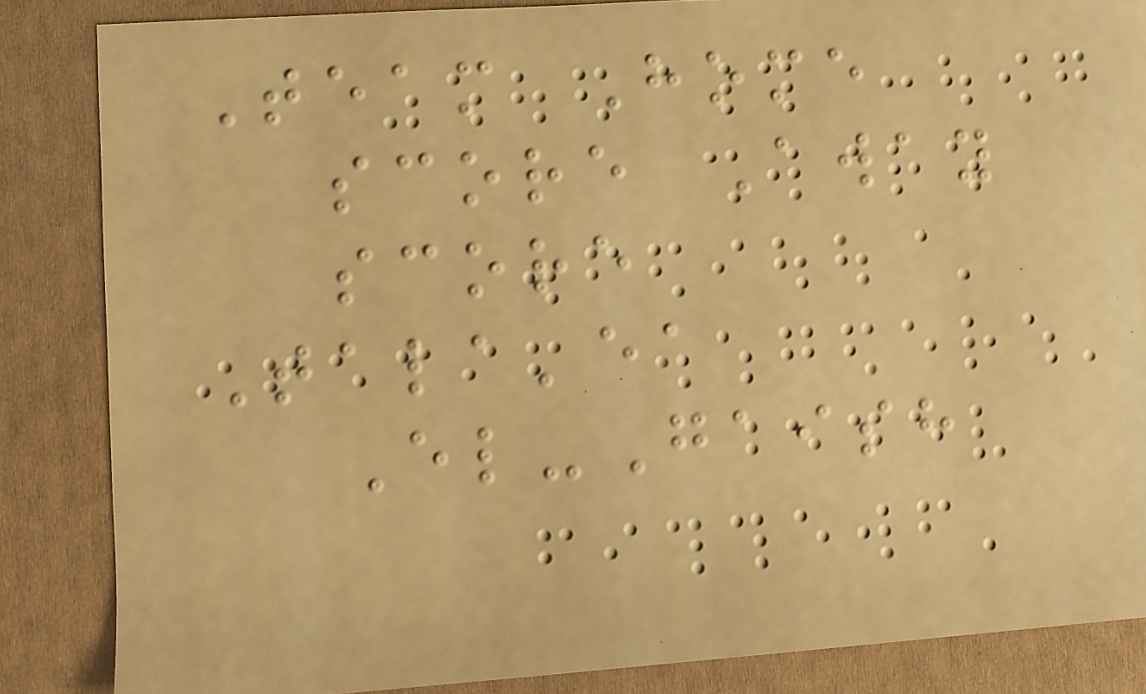Team Home
score Away
score
Tala'ea
El-Gaish
